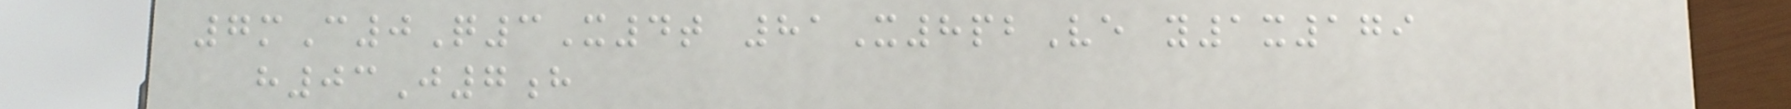7mC0Q3X4t 81X8pbVe y1x179
h03J7h
